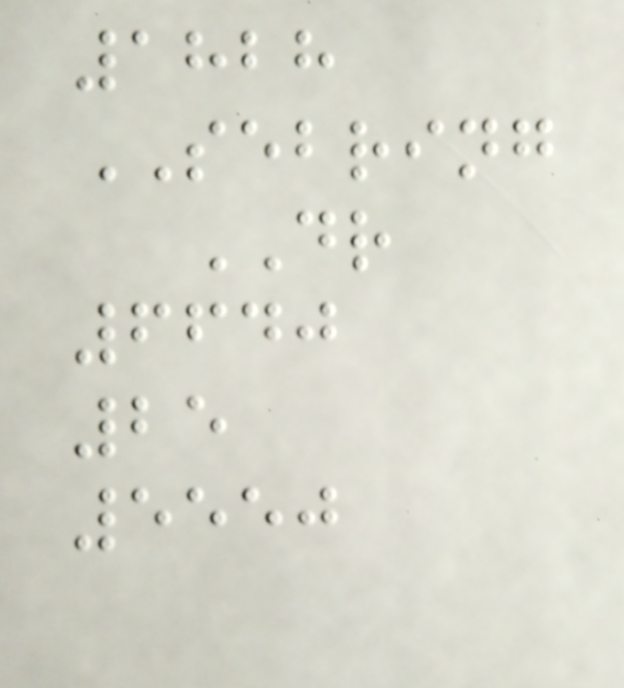1828
SEBRING
DR
6640
25
5550
